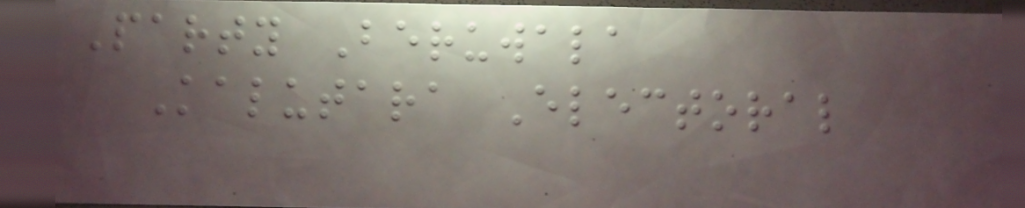Party Beruwala
Kalutara Electoral
